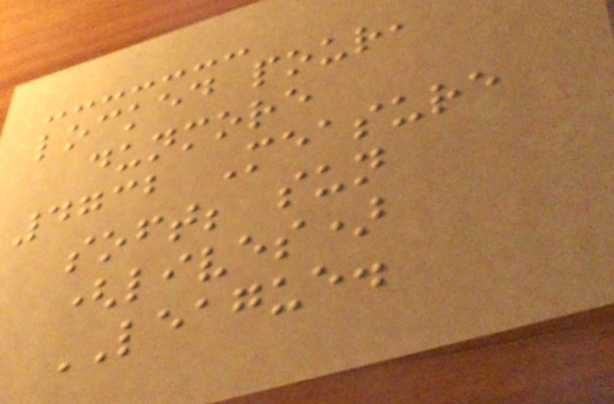locked pour,
dunmore
4732 Measure
soft; sun
(lives)
LEAGUE.
